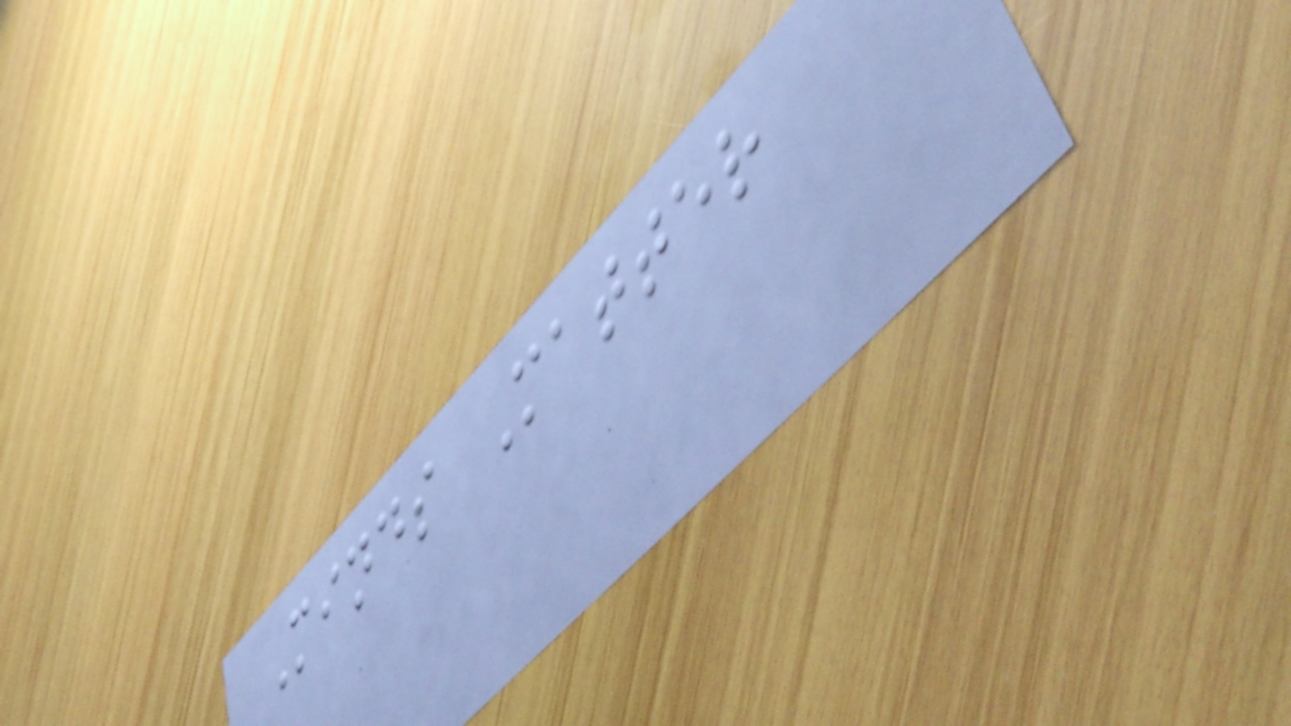Minds Matter
